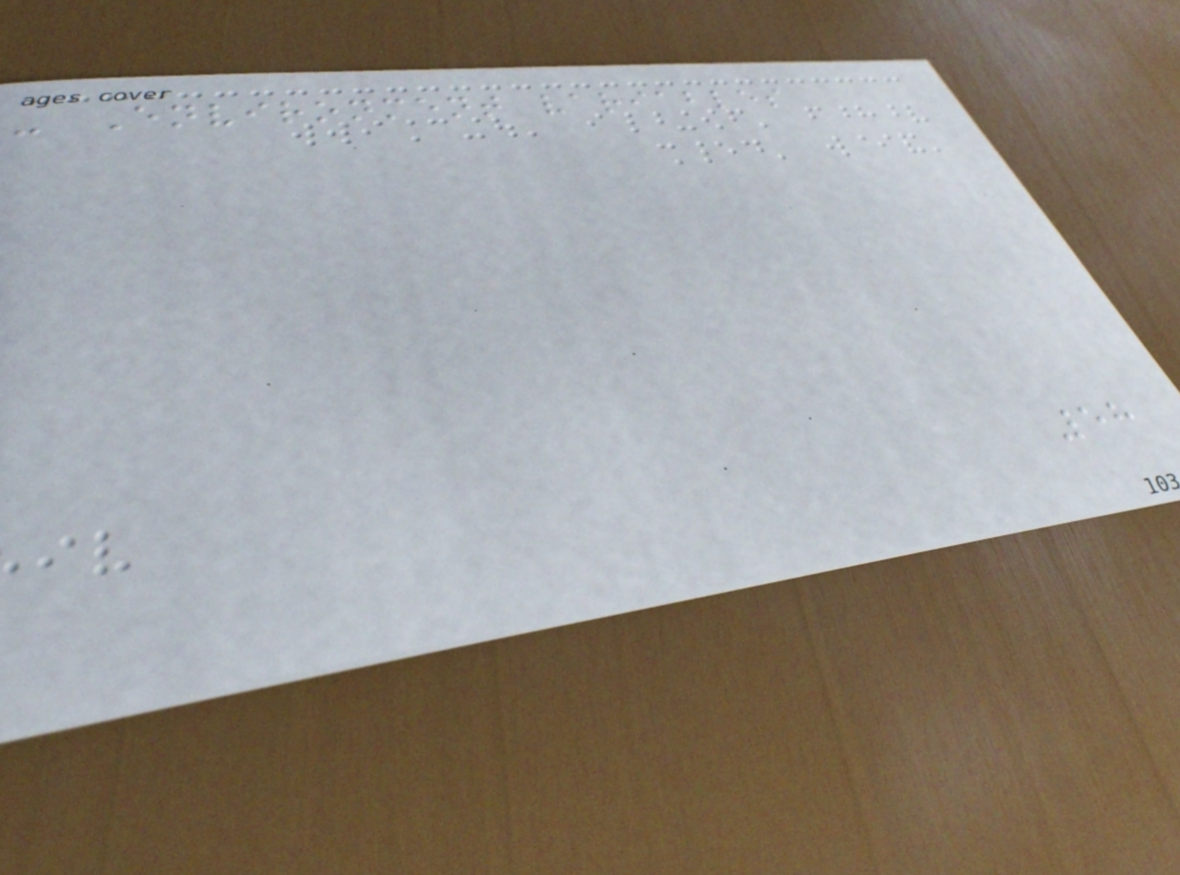- Environment variables
58
